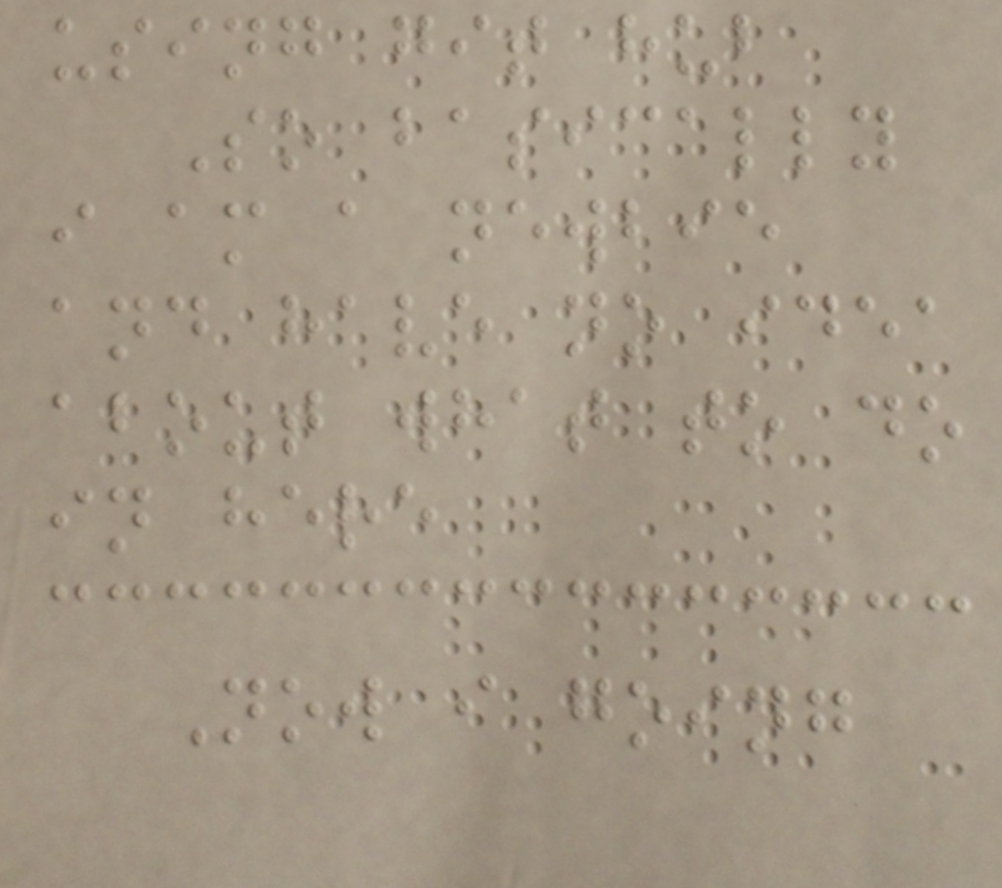using git hub
So basically
i am a newbie
and have no idea
about what to do
in here
Now i going
